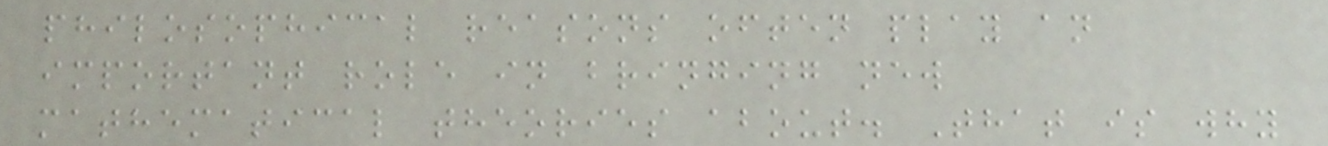philosophical reasons often play an
important role in bringing new
mathematical theories about. That is why
